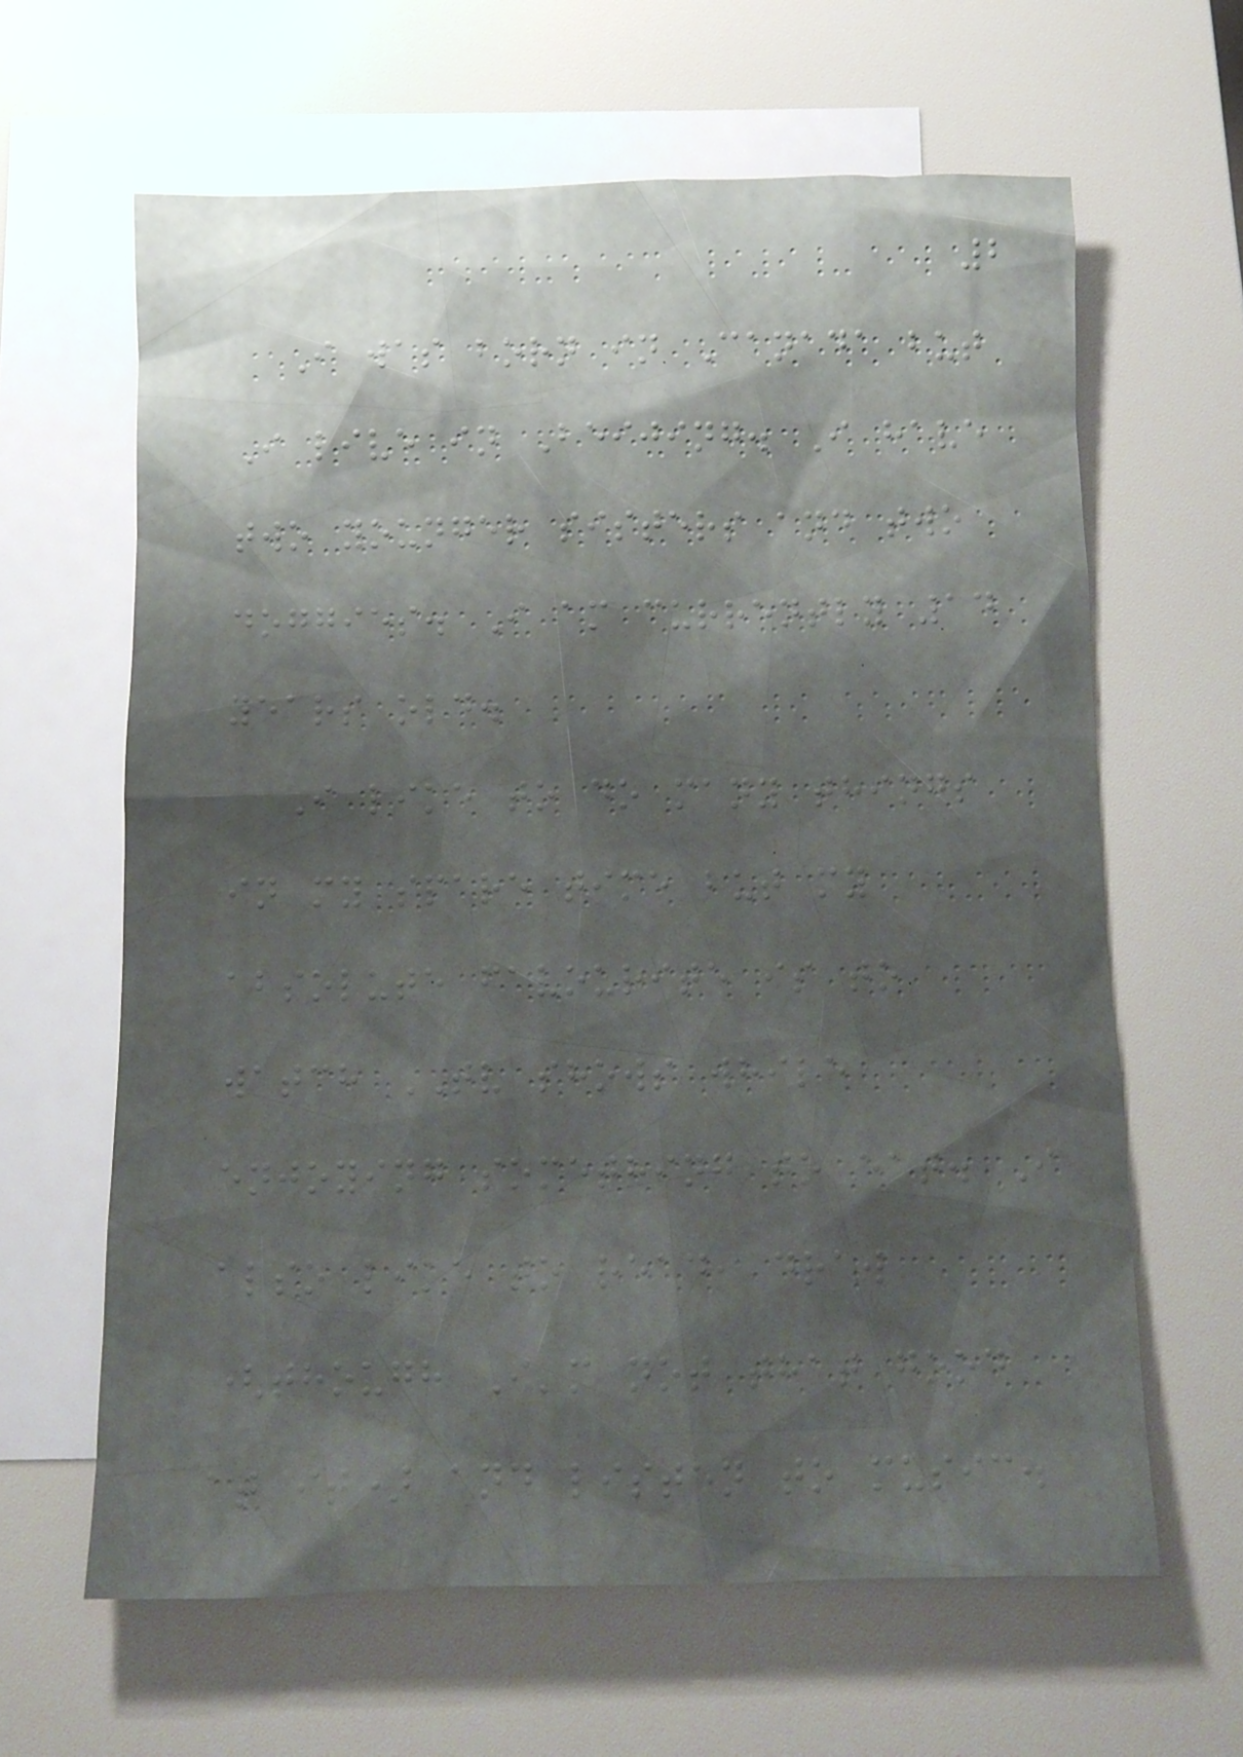2
I was born in Canada but
I live in Beijing. I have
two younger sisters and two
doggies. I am currently 14
years old.
I like to do many things
in my spare time but my
absolute favourite is to
watch TV shows while
enjoying something to eat. I
also like to read, draw
(though I'm not that good
at it) and listen to music.
